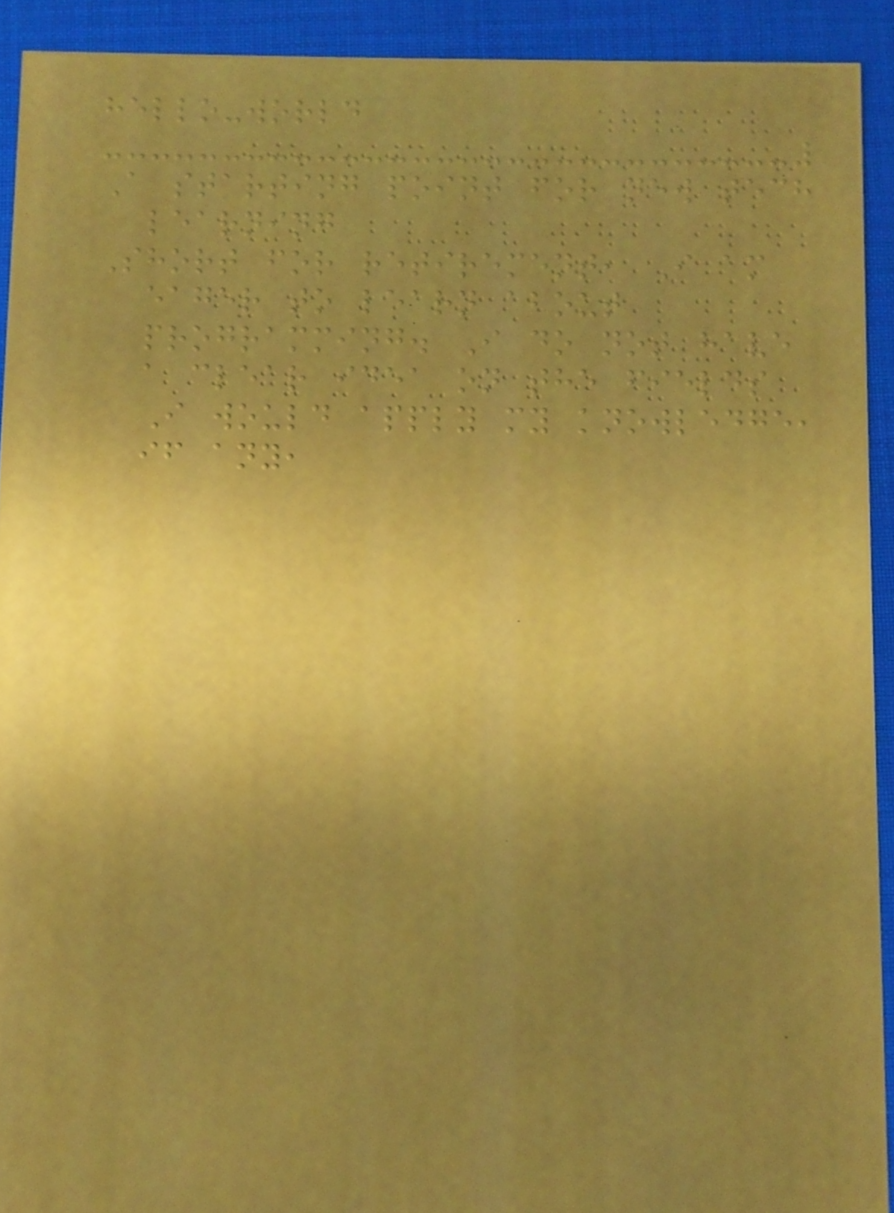hello-world
A starting point for new tech
learning
Short for retirement, I am
eager to learn about
programming. I do not have
a clear idea on the fields
I would apply my knowledge,
if any,
